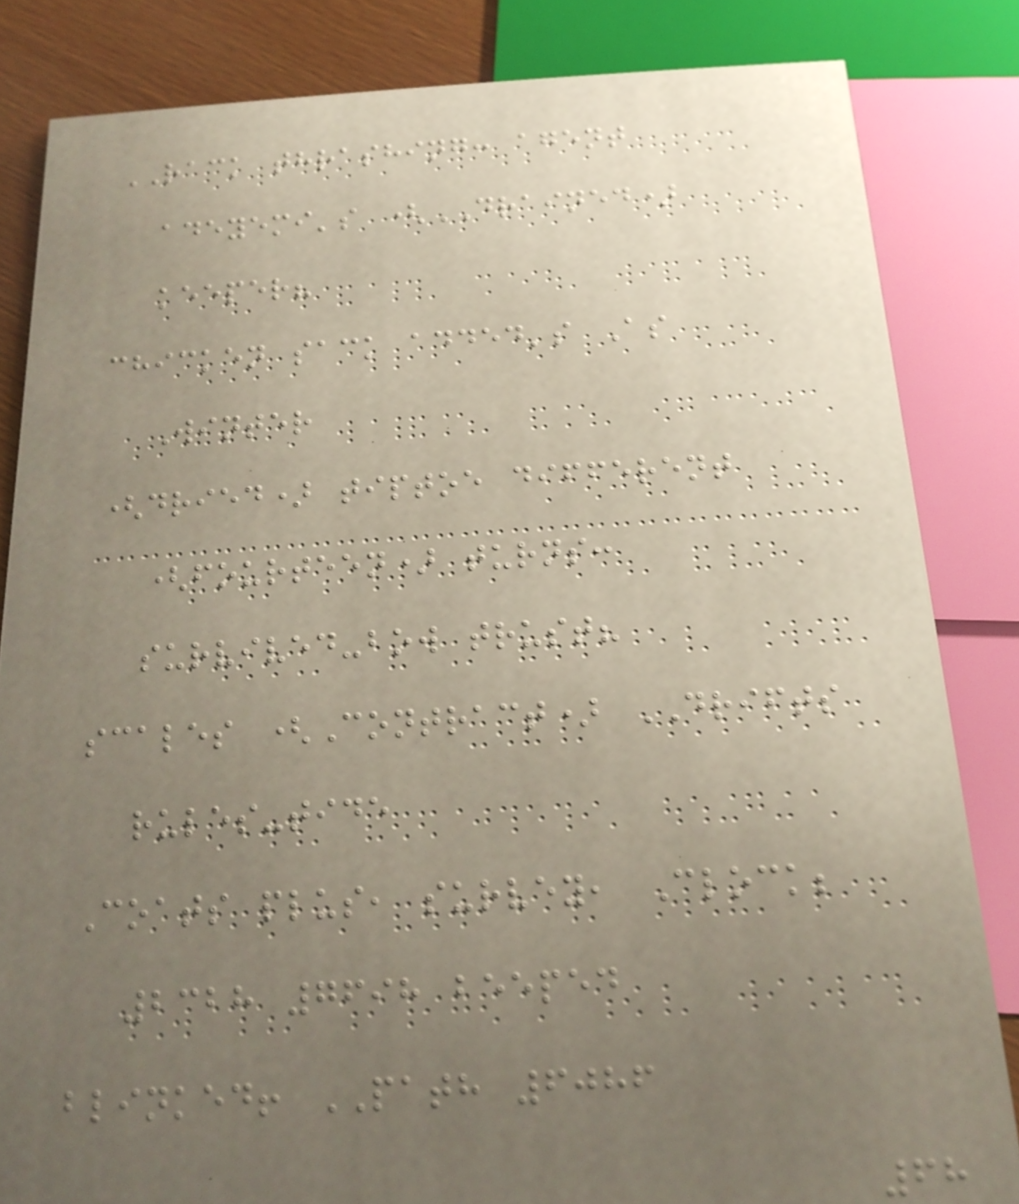RACK thrashing: agent
adeyemi's (DRAINED)
keeper?
chicken sack added's As
Winter
(dried) tiptoe different
(fourteen) turns:
survived-bow trust?
scales (Contract) DRIFTS
rules-tide
Coats plus, survey, Clock;
2328 7698 beeped
blinked! PATH 6086
68
